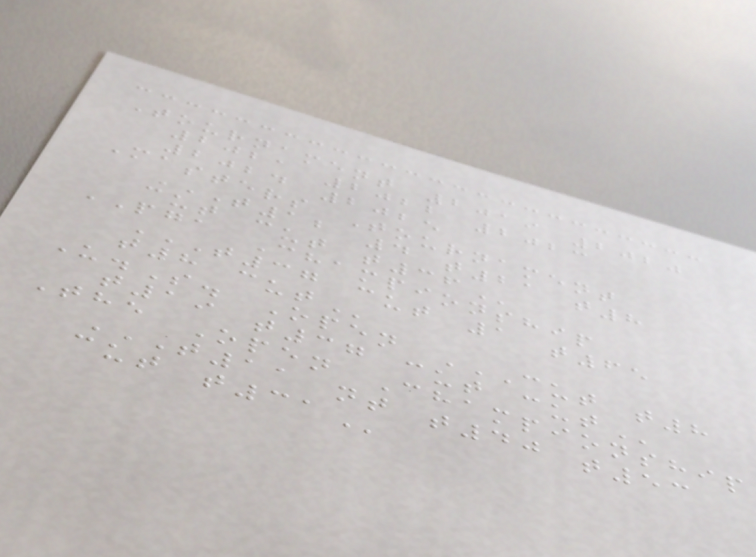Tournament 2019 2020
2021 2022 2023
2024 2025
Masters Tournament
T12 4 T21 T8
CUT CUT T36
PGA Championship
T37 CUT 1 T65
T8 CUT
U.S. Open CUT T8
T19 T37 CUT CUT
The Open Championship
T11 NT T40 T53
CUT T31
